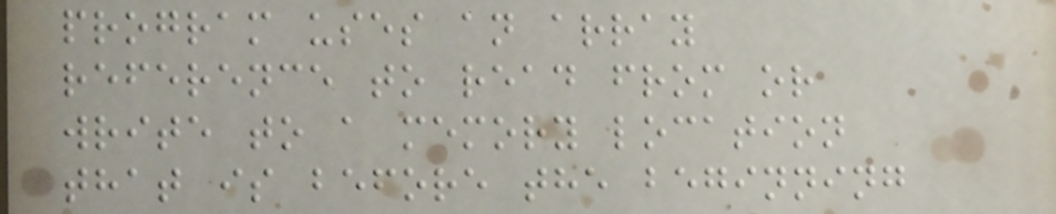program uses an array
reference to read from or
write to a memory location
that is before the beginning
